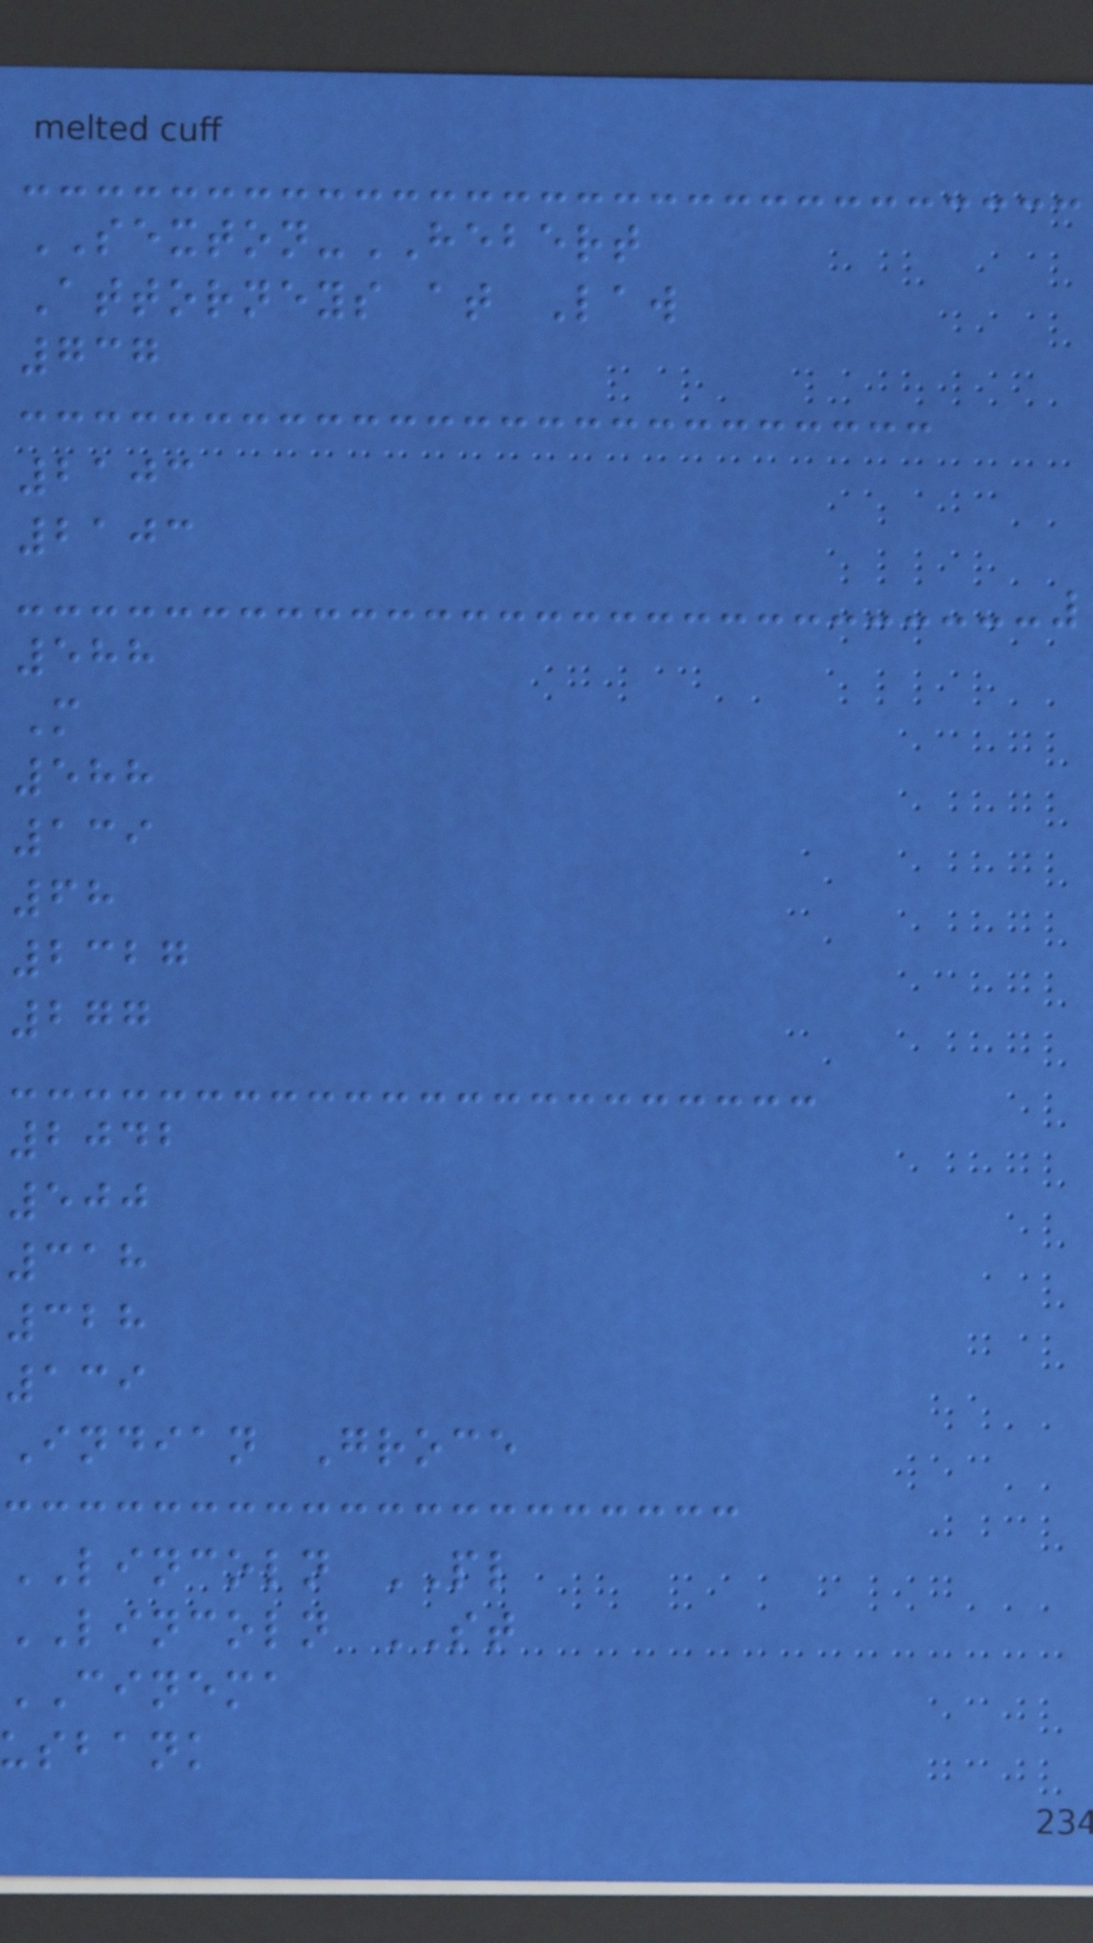SEXTON-HEBERT
Attorneys at Law
737
2103
2103
588
M
588
139
68
2327
277
2042
500
318
328
139
Indian Groce
LINCOLN PL
LINCOLN ST
CINEMA
usbank
